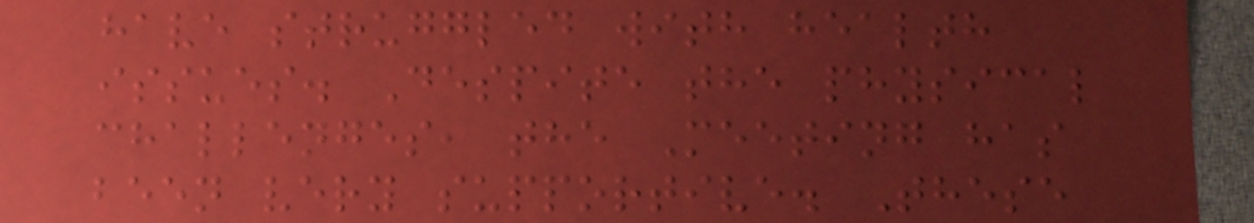have struggled with health
issues. Despite the physical
challenges, the Meeting has
been very supportive. These
